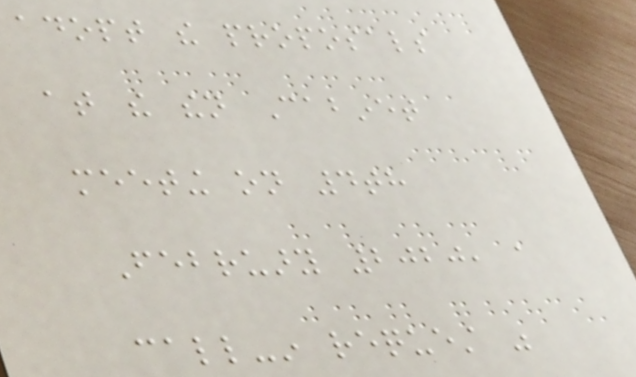adopt the proposals
at the then Cabinet
meeting on 4th
February 2020, a
call-in request was
